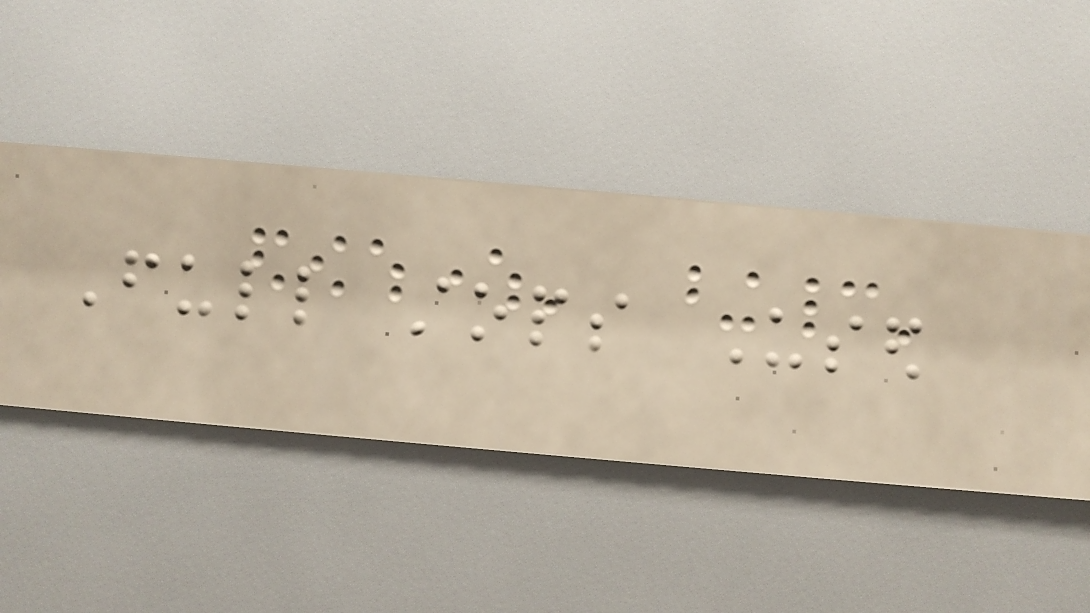Full stops Used
